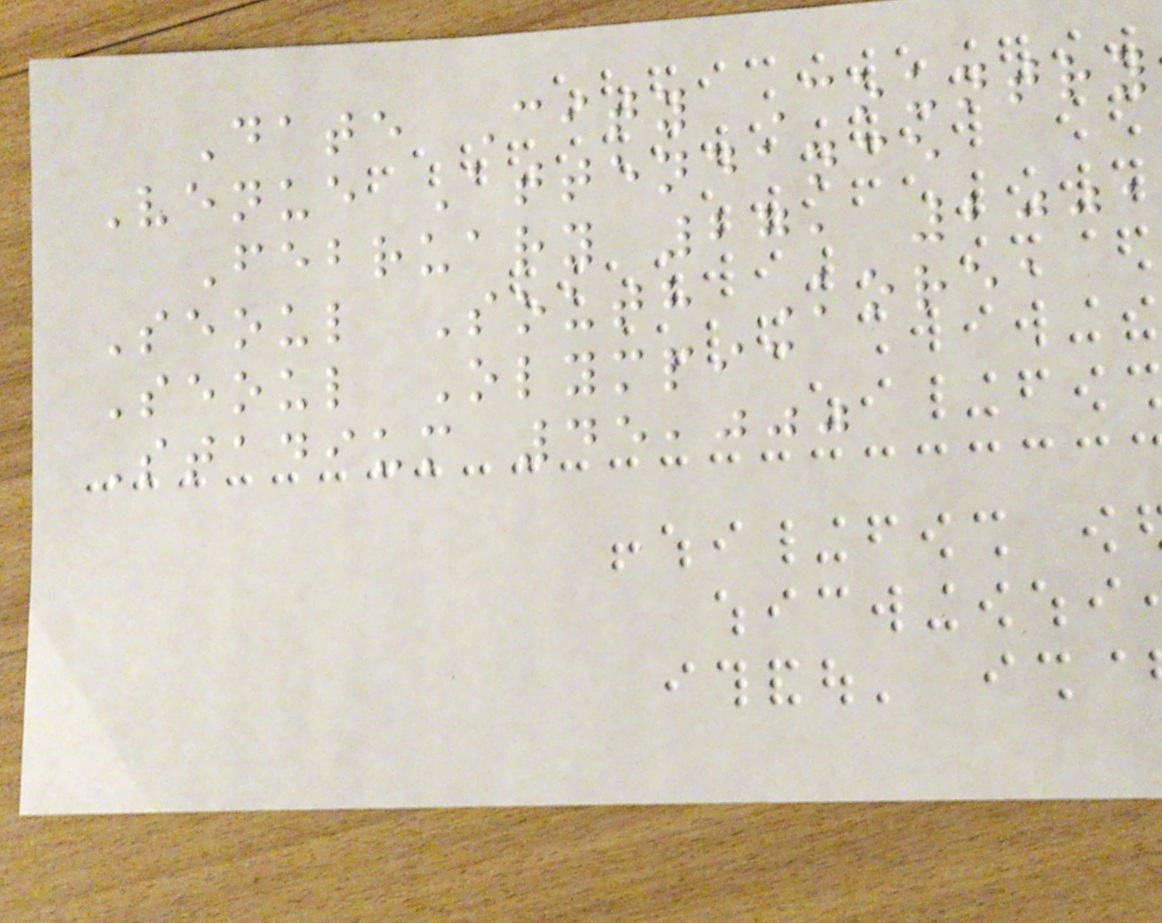Date City Country
Venue Attendance
February 27, 2001
Seoul South Korea
Seoul Olympic
Stadium 45,000
